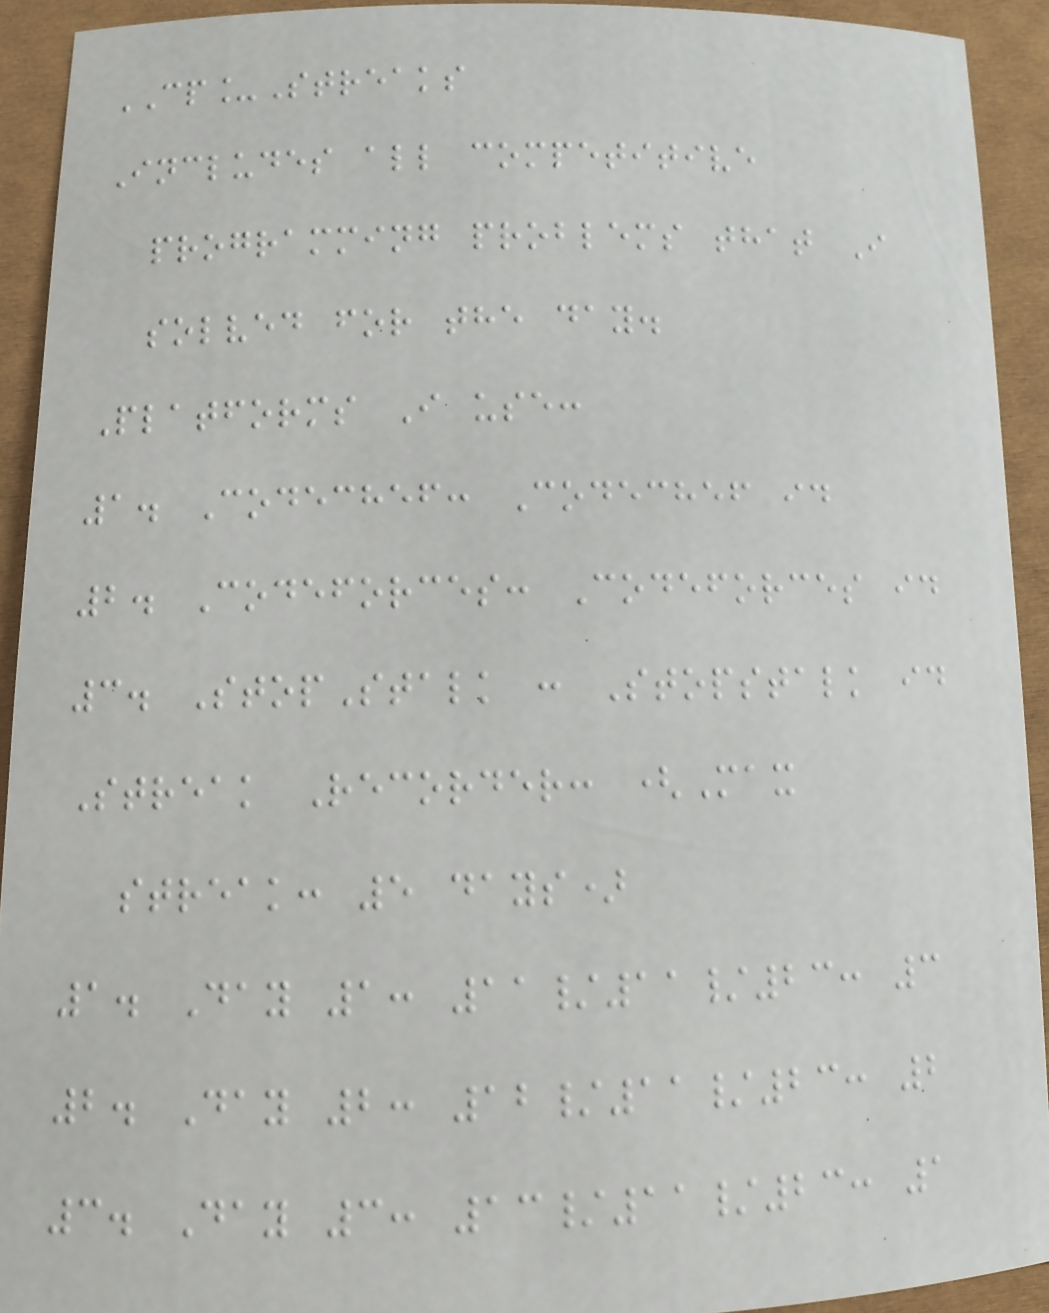CP_Streaks
Includes all competitive
programming problems that I
solved for the day.
Platforms I use:
1. Codechef: Codechef id
2. Codeforces: Codeforces id
3. StopStalk : Stopstalk id
Streak Recorder: (Max
streak: 5 days)
1. Day 1: 11/11/23: 3
2. Day 2: 12/11/23: 2
3. Day 3: 13/11/23: 1
